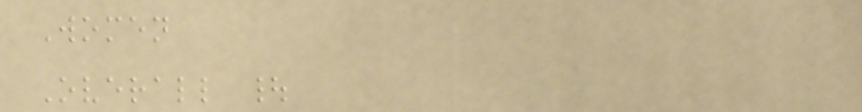Women
Overall |
